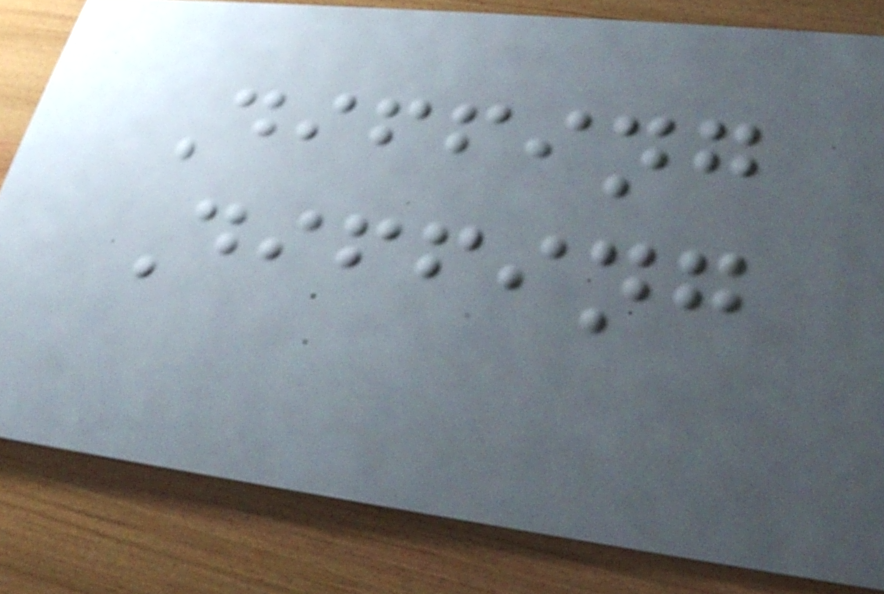Diffing
Diffing
